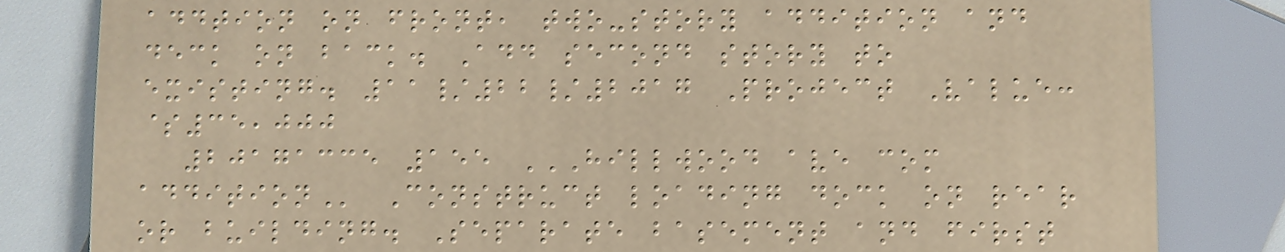addtion on front, two-story addition and
deck on back. Add second story to
existing. 11/22/2017 Project Value:
$35,000
20171335 155 HILLWOOD AVE COM
ADDITION Construct loading dock on rear
or building. Separate basement and first
